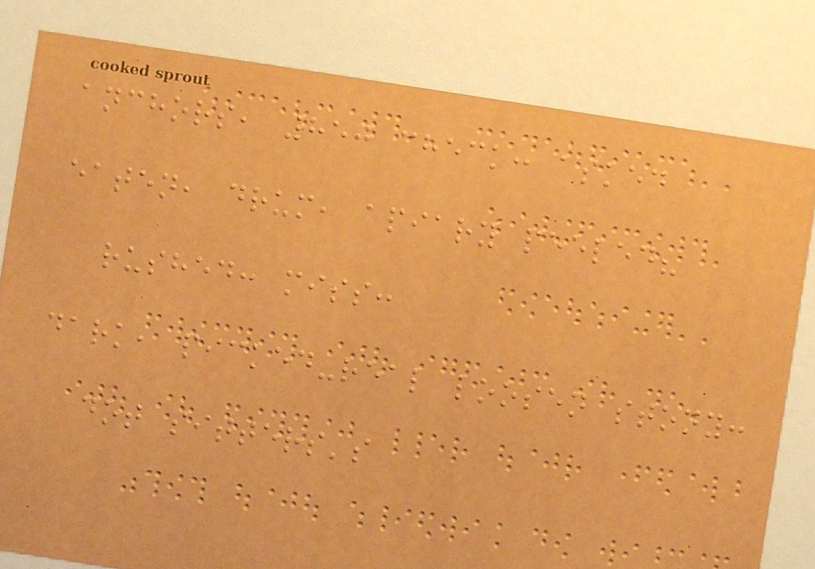anchors, 850 check: asked
eaten, drum, apiary peeled?
rushed: miss:
dark, picked-real loosen stony:
dot sitters's
